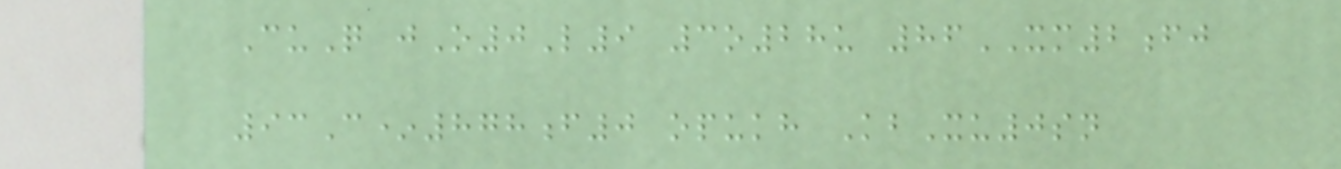CuQ jO0L9 3o28u 86XM2fj
93C*878f0 opukh KbXu0sn
